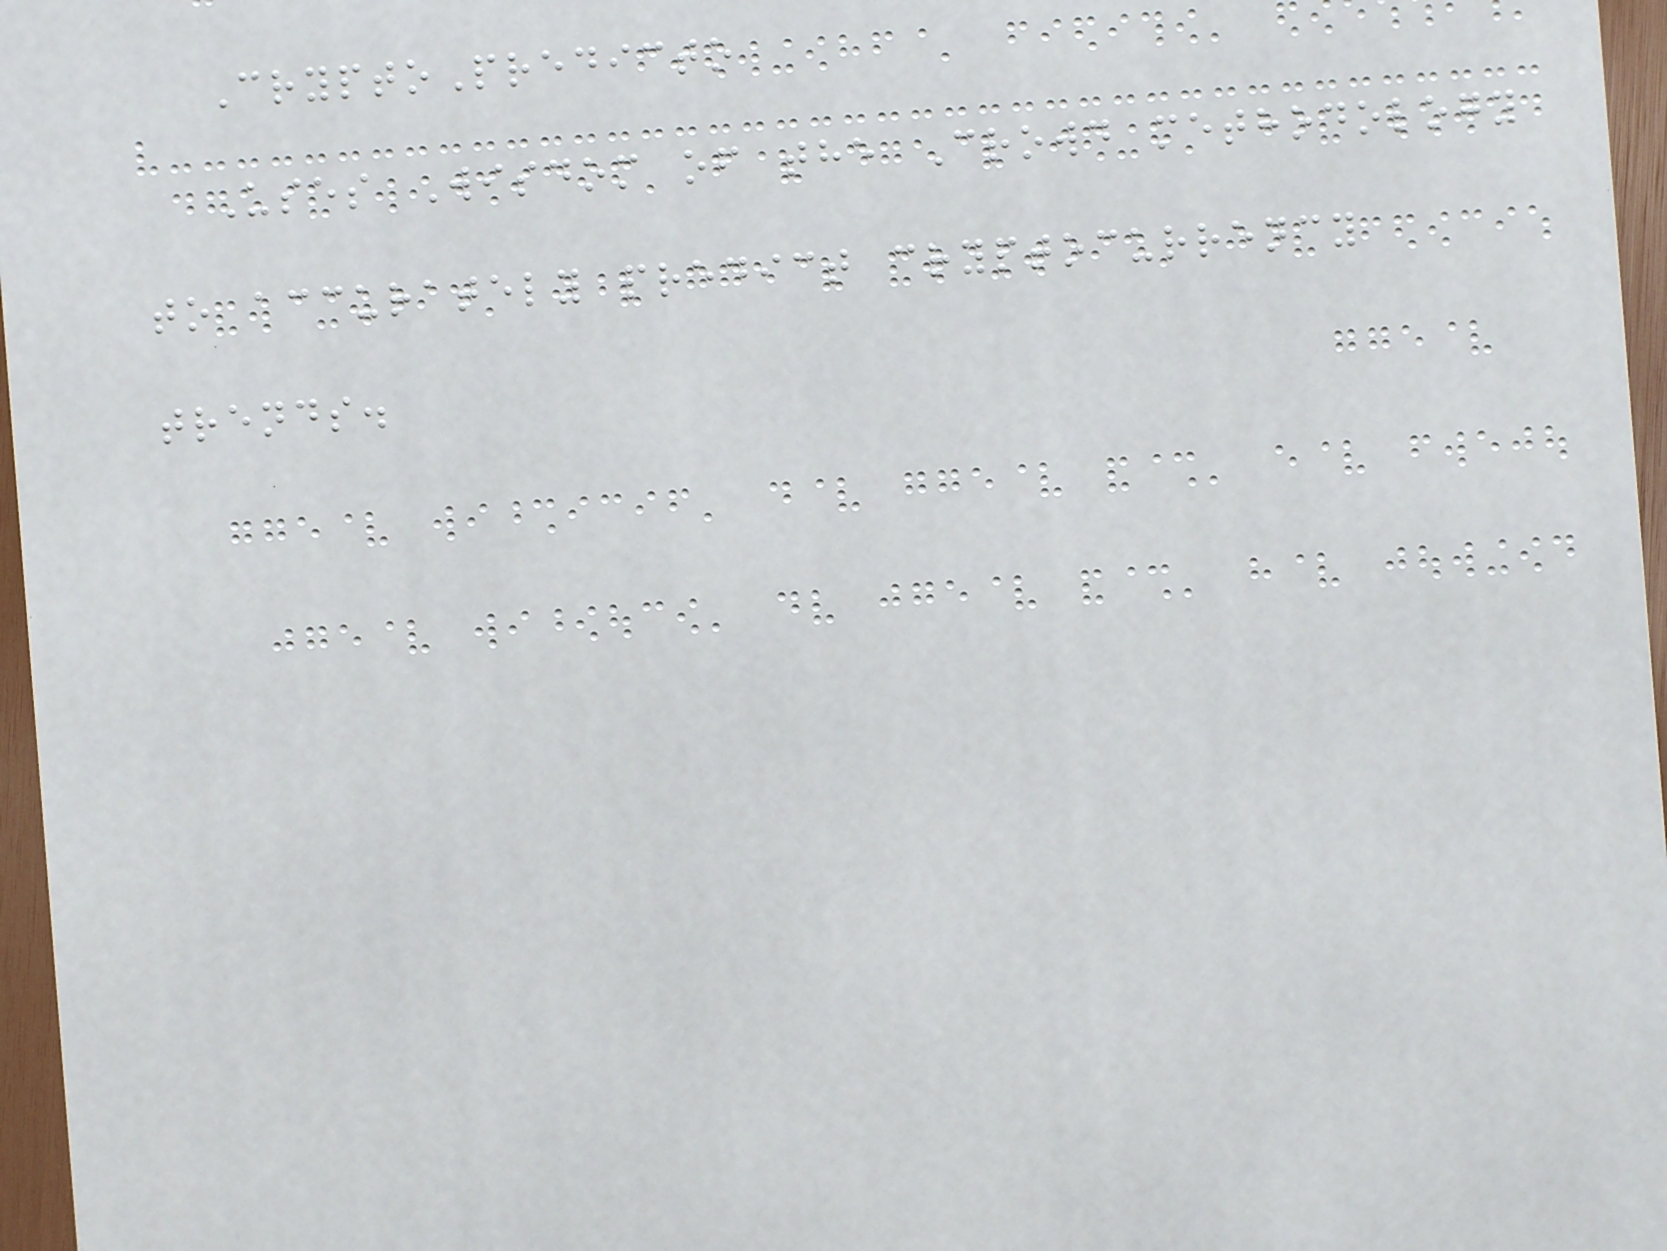CryptoPredicto
Uses Wisdom of the Crowd methodology
to accurately predict cryptocurrency
trends.
